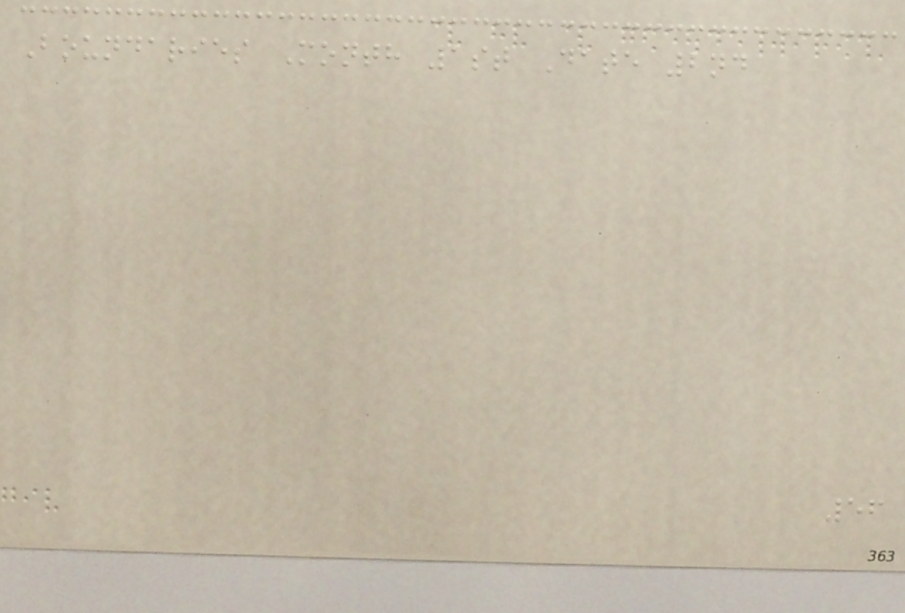Boundaries Month 1st Date 2nd
56
